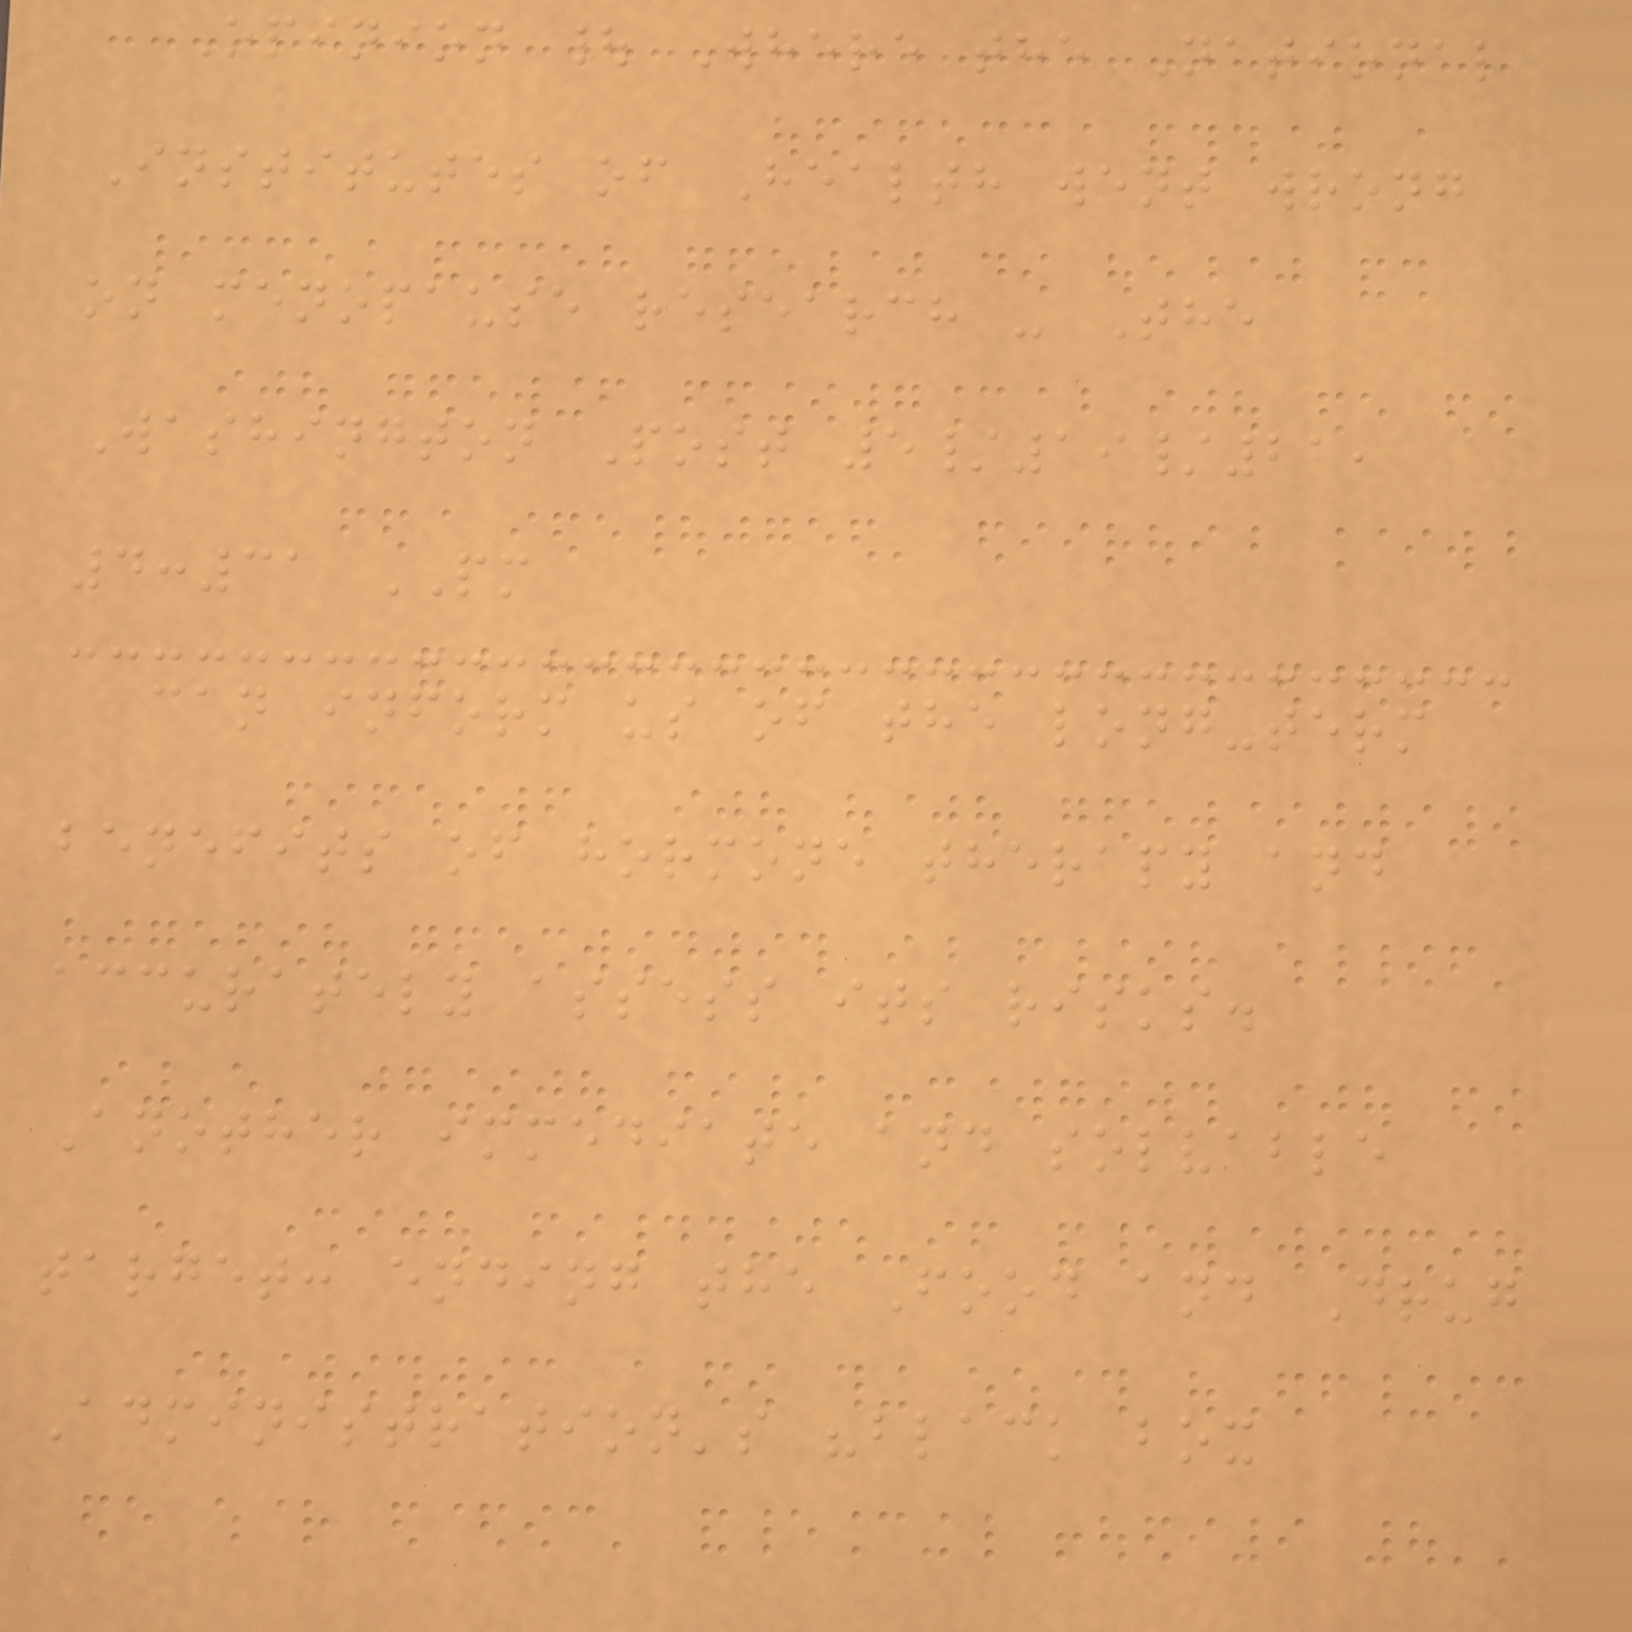Opinion | Where the National
Institutes of Health went wrong
on menopause research - The
Washington Post 5/19/22,
4:31 PM
can inform us of the long-term
benefits of hormone therapy and
accurately assess its risks.
Another immediate and solvable
target: ending the Food and Drug
Administration's "black box
